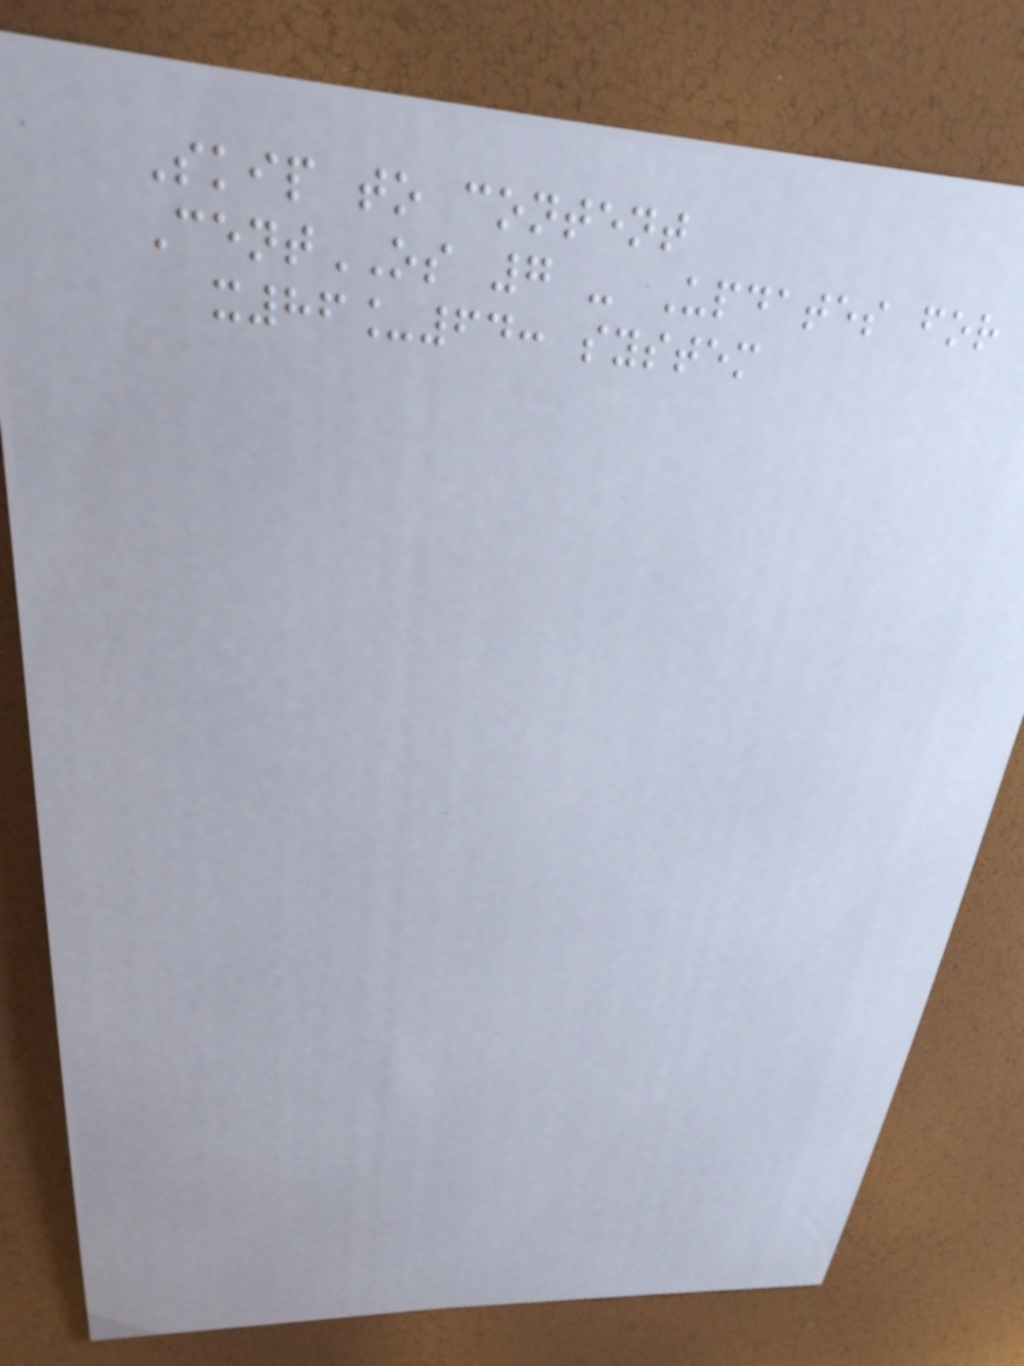Skip to content
CentOS 7 - Updates for
x86_64: system
